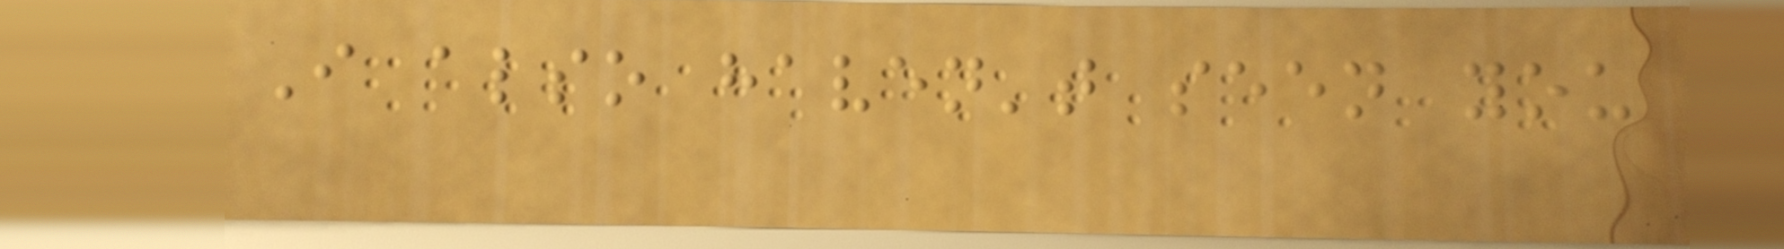I also haven't seen you
